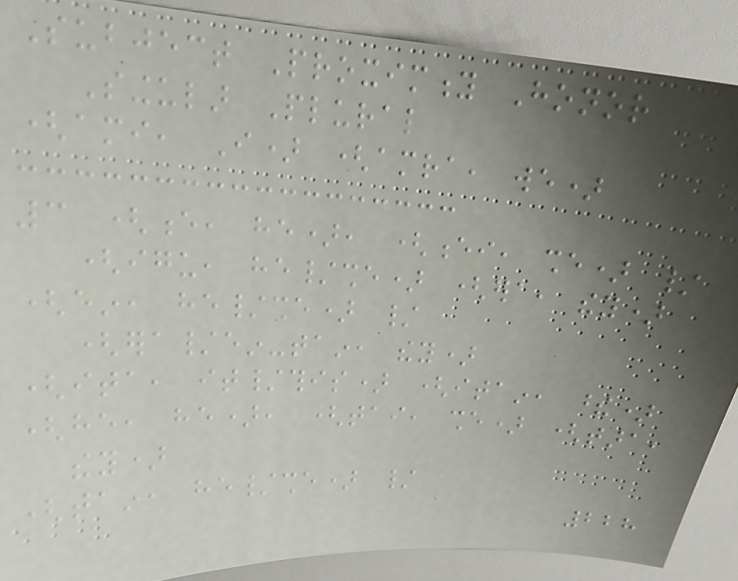Subject Proximity Honor
Singular Plural
(ami, I) (amra, we)
3 (e, he), (ei, she) /
(igu, he/she) (era, they)
(ein, he/she) /
(era/ein-tain, they)
(ita, it/this) (itain, these)
(he, he), (tai, she) (tara,
they)
(tain, he/she) /
228
